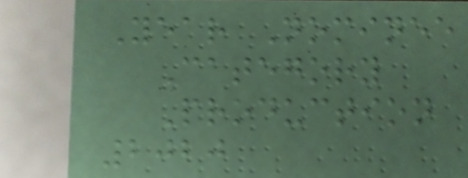Year Nominee
Category
Production
2020
